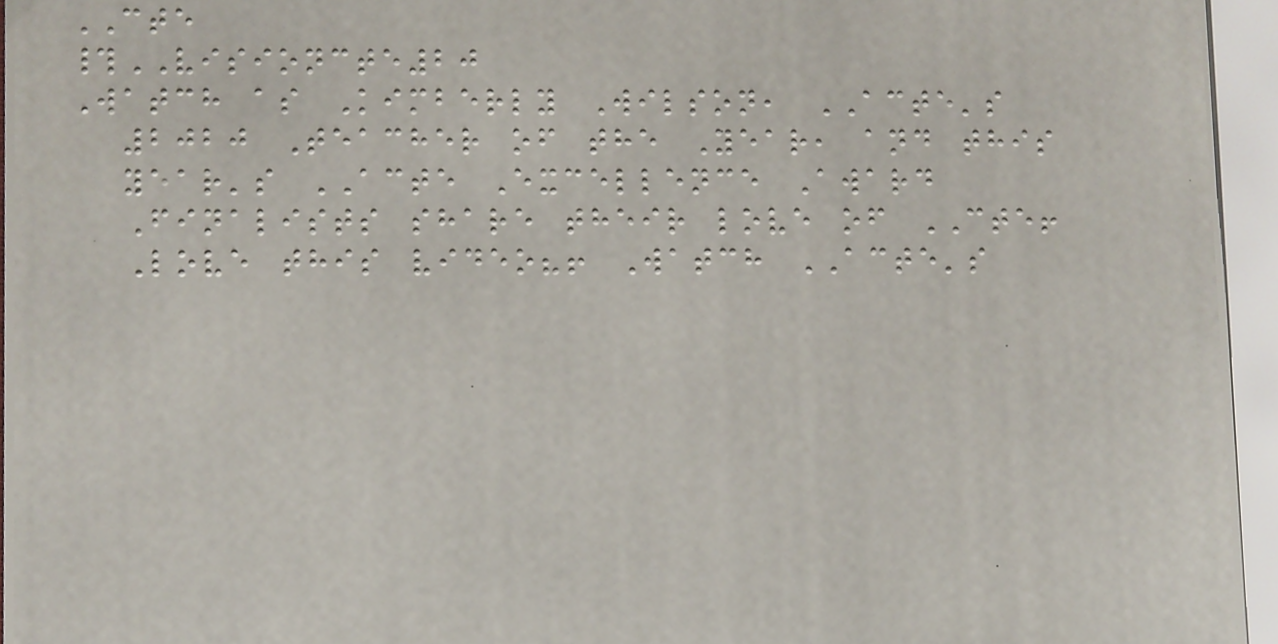CTE
#VISIONCTE20
Watch as Kimberly Wilson, ACTE's
2020 Teacher of the Year, and this
year's ACTE Excellence Award
Finalists share their love of CTE!
Love this video?! Watch ACTE's
